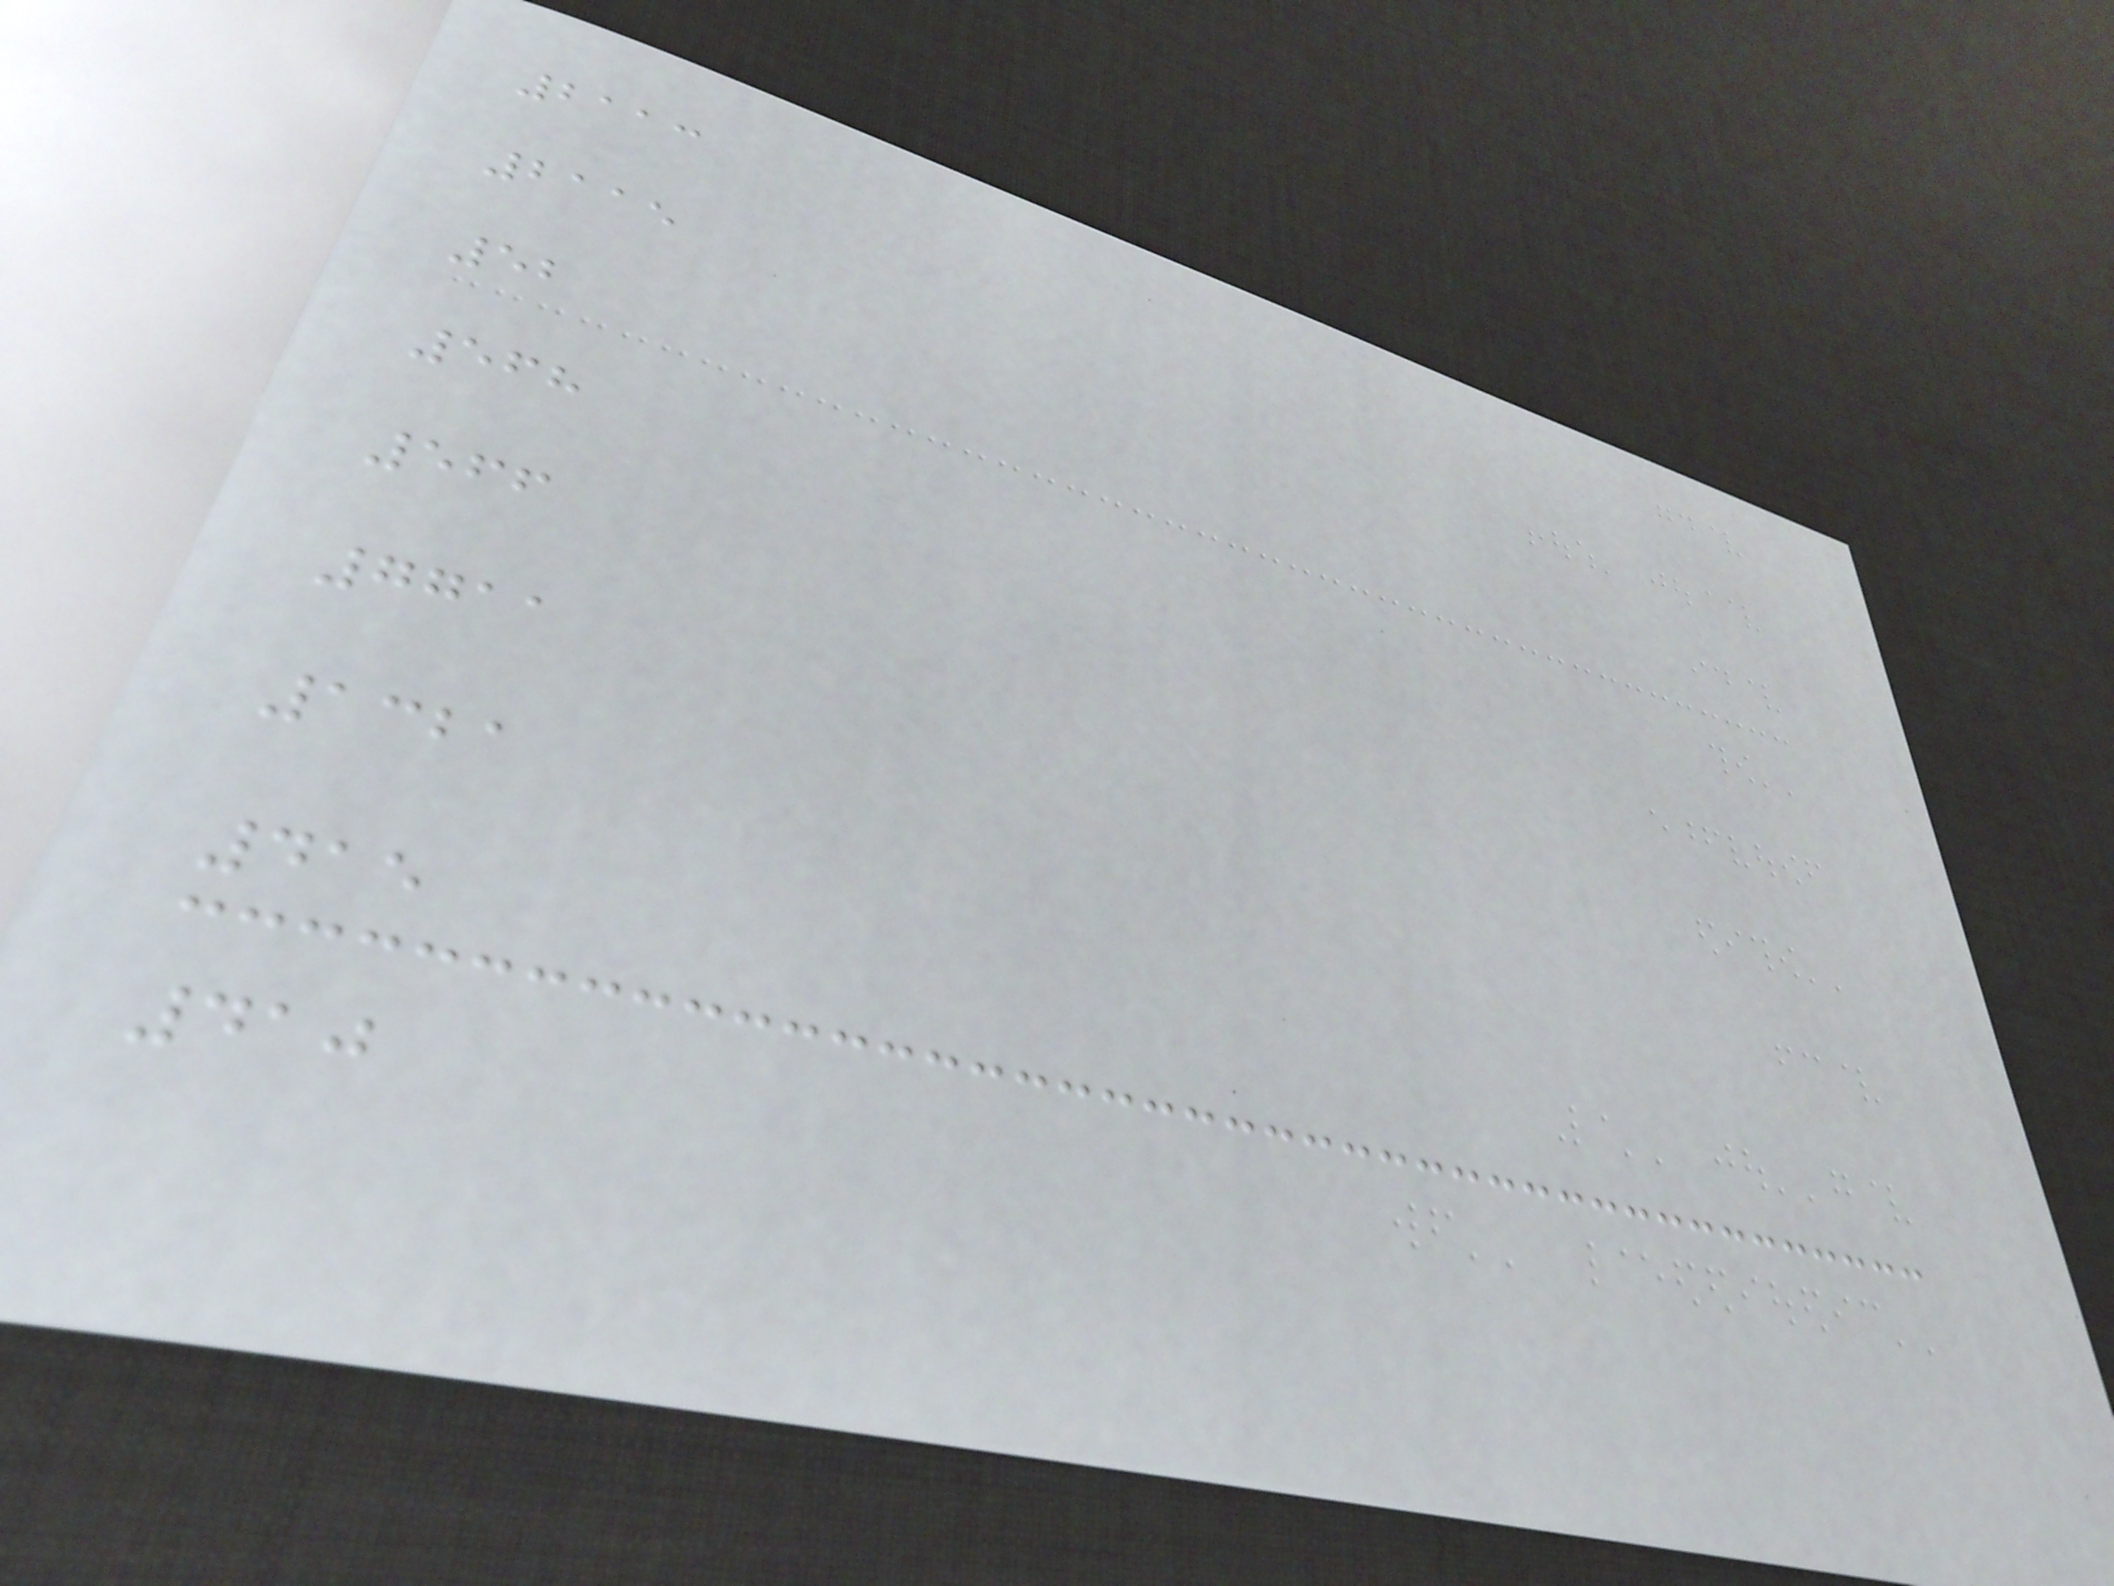2113
2115
52
568
566
7711
1321
415
410
